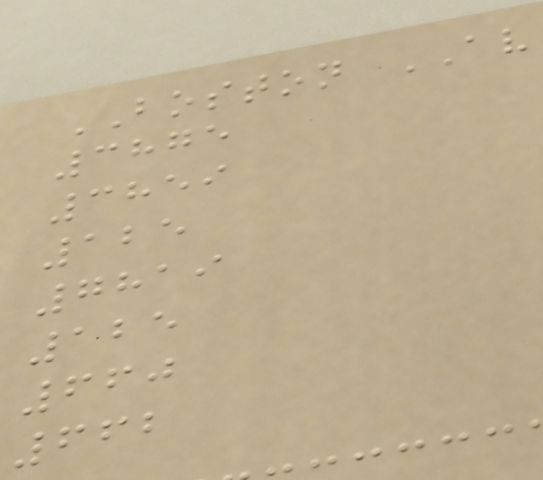BOSTON AV
3875
3859
125
7819
125
660
662
